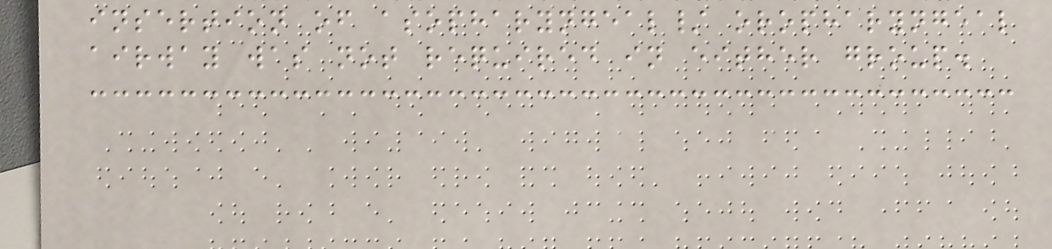insertion of asopharyngeal/ oropharyngeal
airway was not required in either group.
